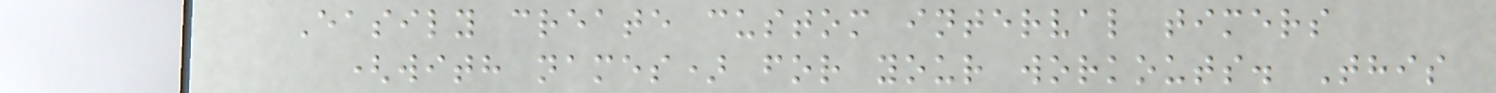Easily create custom interval timers
(with names) for your workouts. This
